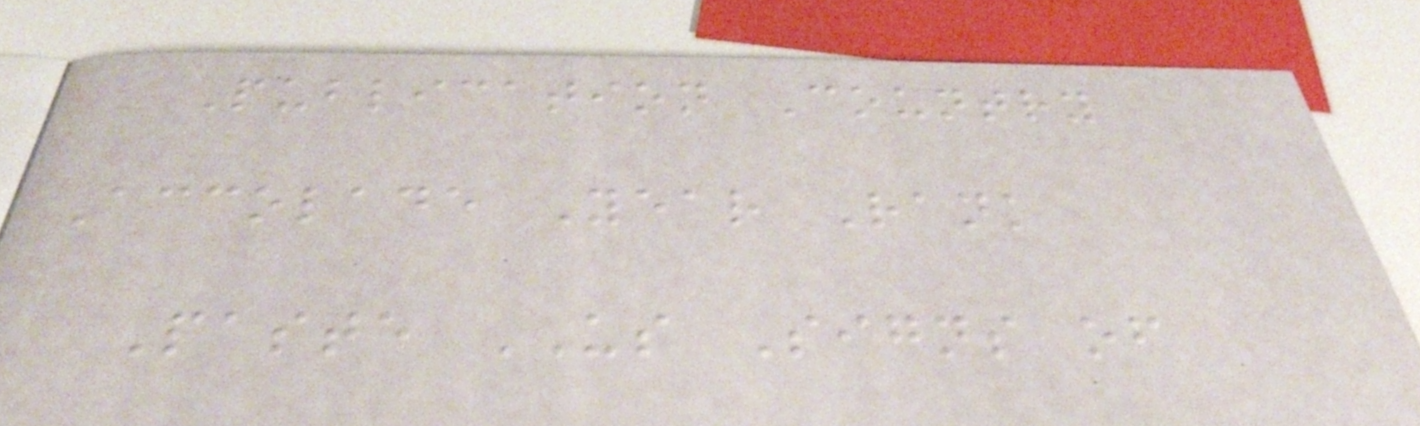Publication Country
Accolade Year Rank
Paste US Signs of
